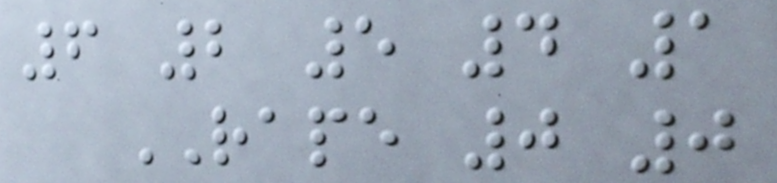6 2 5 4 1
RAPE 0 0
